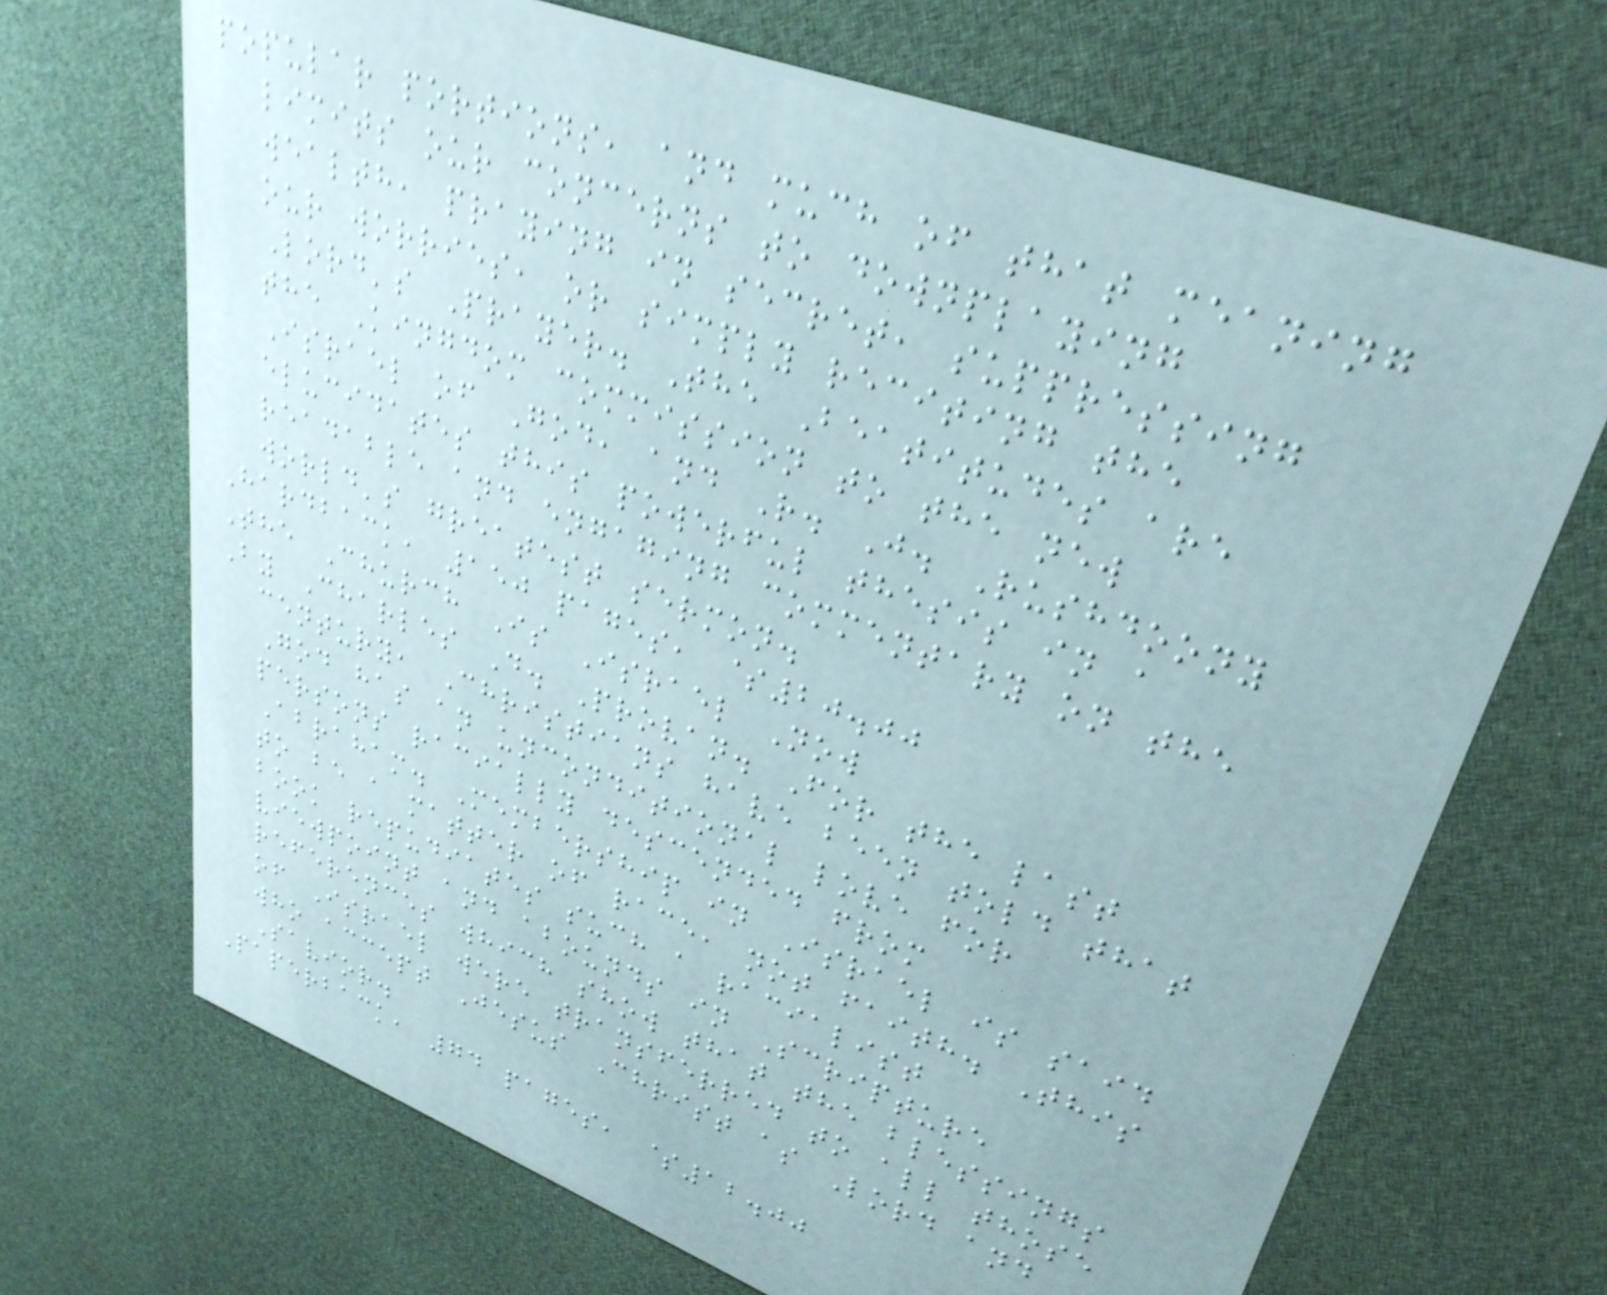popular portions, and much of that meaning
limits our concerns to downplaying
wealth, praying in secret, suppressing
our worries, or simply reciting the
Lord's Prayer. The Beatitudes are
the Kingdom commission to the new
Israel of God, and R. J. Rushdoony
elucidates this powerful thesis in a
readable and engaging commentary on the
world's greatest sermon.
Hardback, 150 pages, $20.00
The Church Is Israel Now
By Charles D. Provan. For the last
century, Christians have been told that
God has an unconditional love for
persons racially descended from
Abraham. Membership in Israel is said
to be a matter of race, not faith. This
book repudiates such a racialist
viewpoint and abounds in Scripture
references which show that the blessings
of Israel were transferred to all those
who accept Jesus Christ as Lord and
Savior.
Paperback, 74 pages, $12.00
